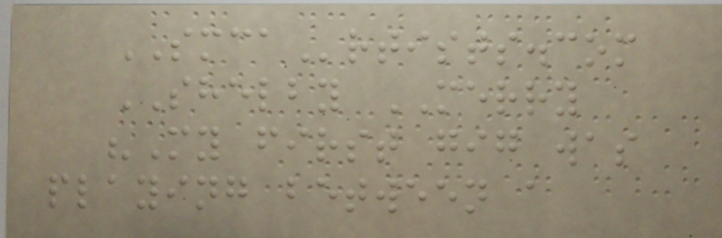SMCArtists.com
SHELBY MERRY
"My first gig was
playing between a
